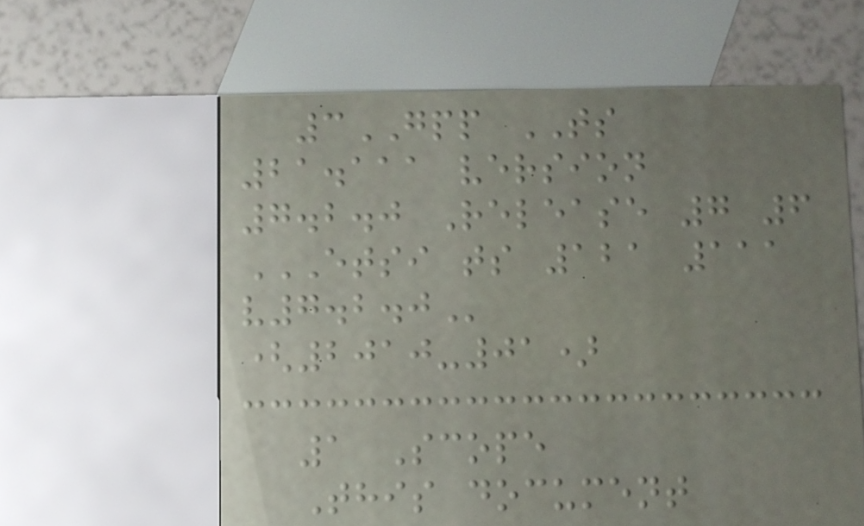3GPP TS
21.111 version
7.2.0 Release 7 6
ETSI TS 121 111
V7.2.0
(2010-01)
1 Scope
This document
